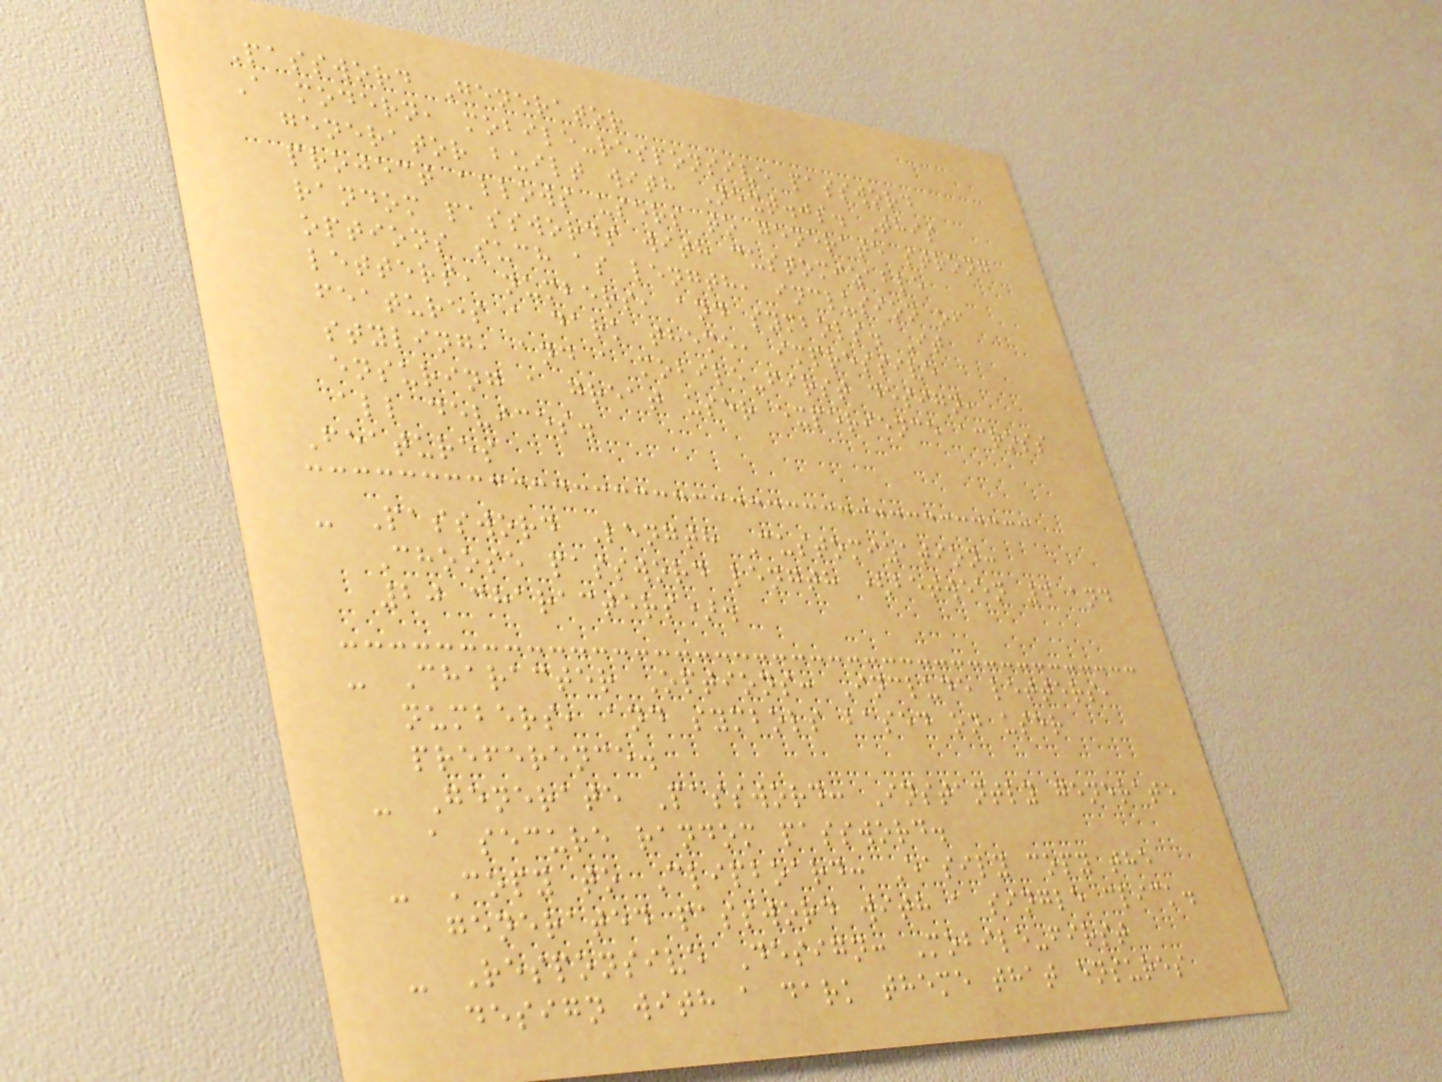Password Generator
A modern, mobile-responsive password
generator built with Next.js. This
project allows users to generate strong
random passwords with customizable
options such as length, inclusion of
letters, numbers, and symbols. It
features a dark theme, impressive
styling, and a mobile-first design,
ensuring a great user experience across
all devices.
Features
- Password Length Customization:
Choose password length (between 4 and
20 characters).
- Character Options: Include letters,
numbers, and symbols based on user
preference.
- Generate Password: Instantly generate
a secure random password.
- Copy to Clipboard: Easily copy the
generated password with a single click.
- Responsive Design: Mobile-first
design with a dark theme that ensures
